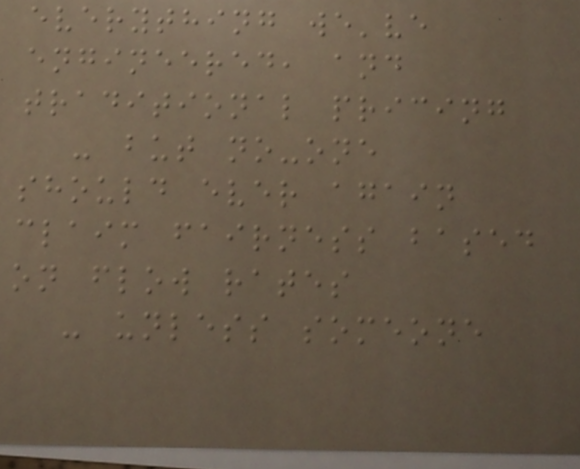everything we've
engineered, and
traditional pricing
- but no-one
should ever again
claim fairness based
on flow rates
- unless someone
